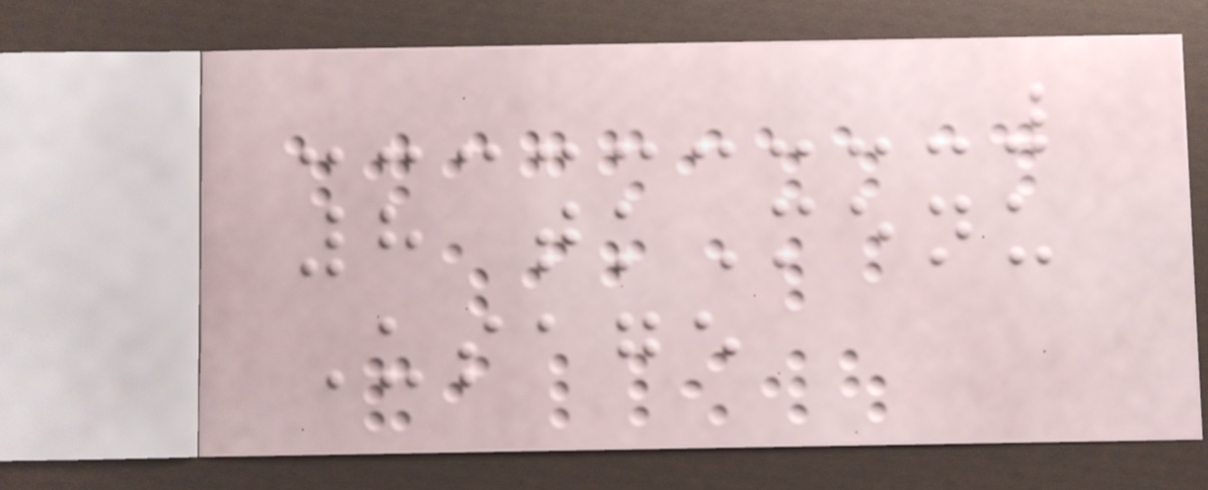8 tkMenu
Usage
